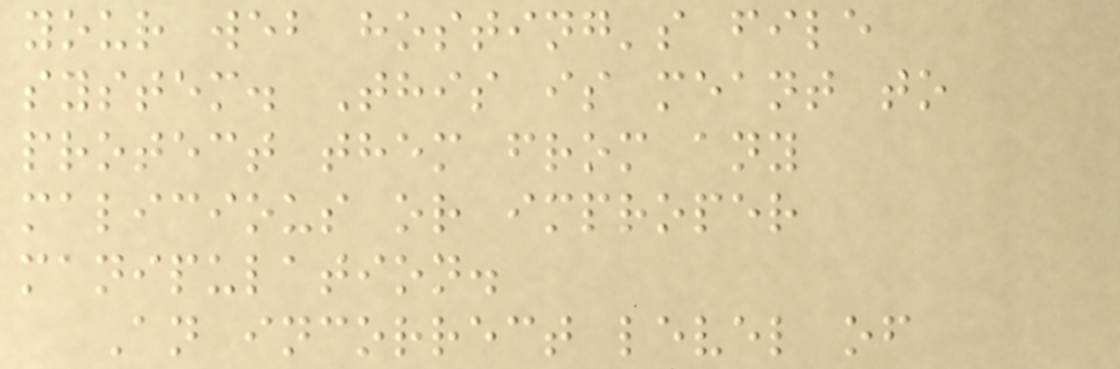your web hosting's file
system. This is meant to
protect them from any
malicious or improper
manipulation.
An incorrect level of
